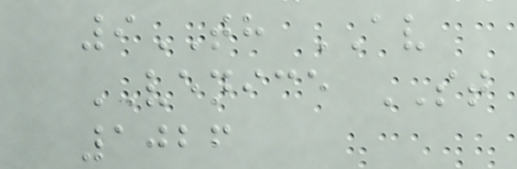9TH AV
VENICE ST
1026
